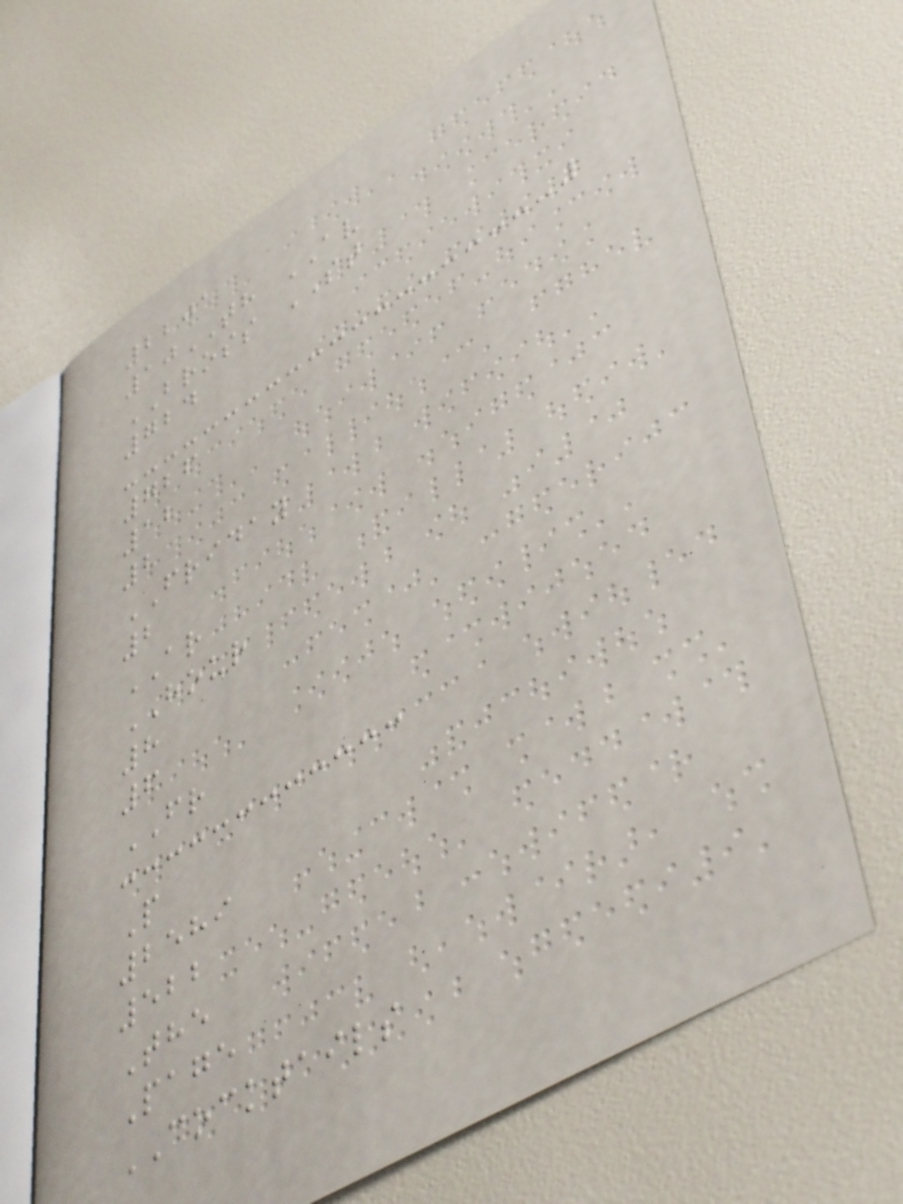2201
10TH AV
BROSS ST
724
726
12
2
FRIDAY
2
AR
HOUR
8
6
FR
P
2589
522
The
Page
COCKTAILS
